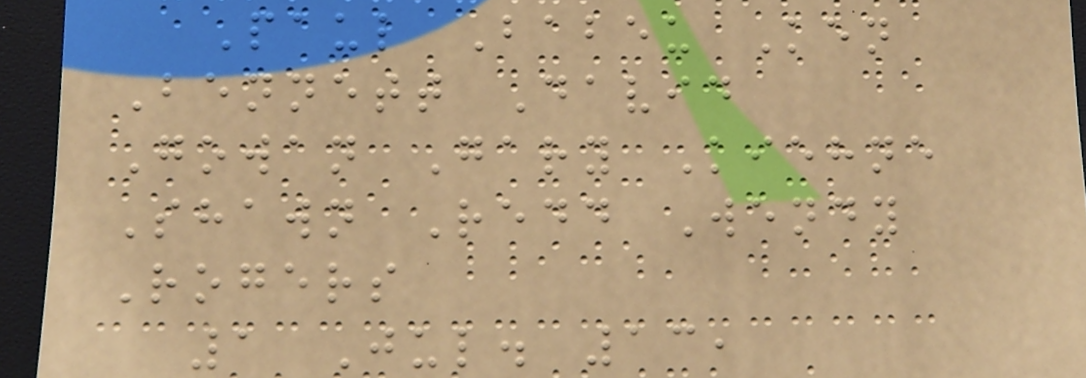Paul Babeu Ken
Bennett David
Gowan Gary Kiehne
Shawn Redd Wendy
Rogers
1 Jul. 13,
